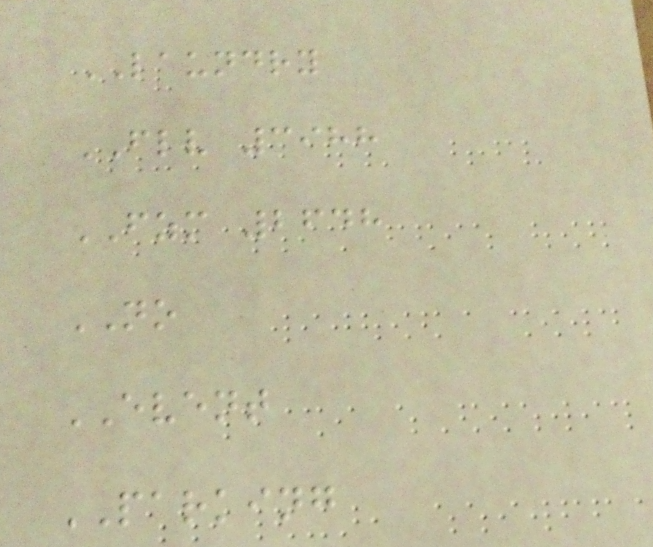LAUNDRY
FLV 3988
FZM 2648
NO
EVENT
PARKING
